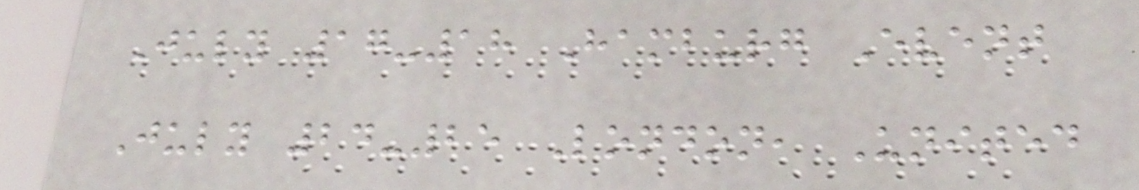July 17-18 Hamburg Event
July 24-25 London, United
